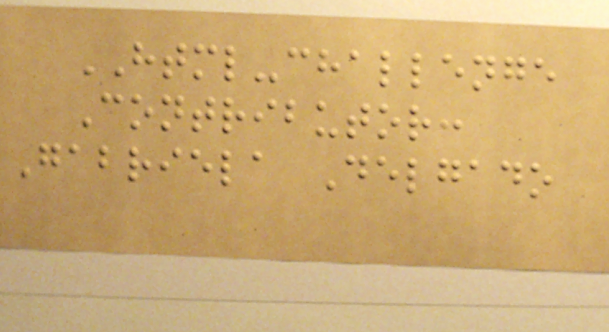HTML-challenge
Contributor:
Gabriela Delgado
